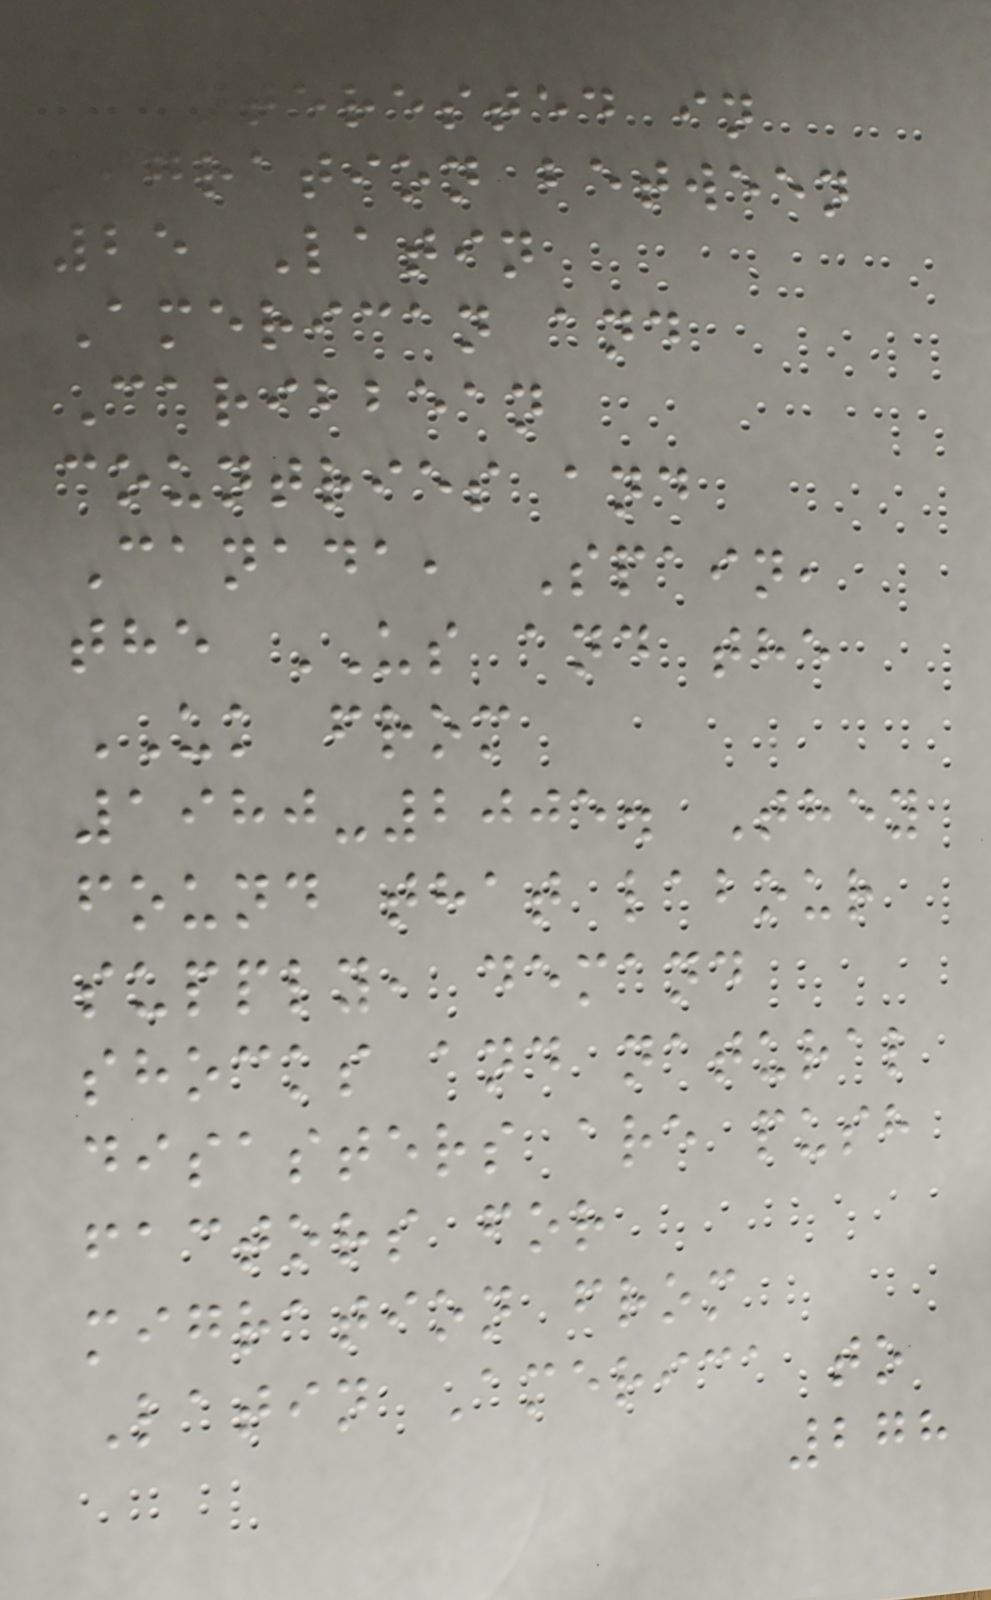interested in
migration between
25 Latin
American and
Caribbean
countries and
Canada, Spain,
the US and the
UK from
1980-2005. They
found that labour
supply, demand
shocks and natural
disasters are push
factors for
migration from
Latin America to
278
